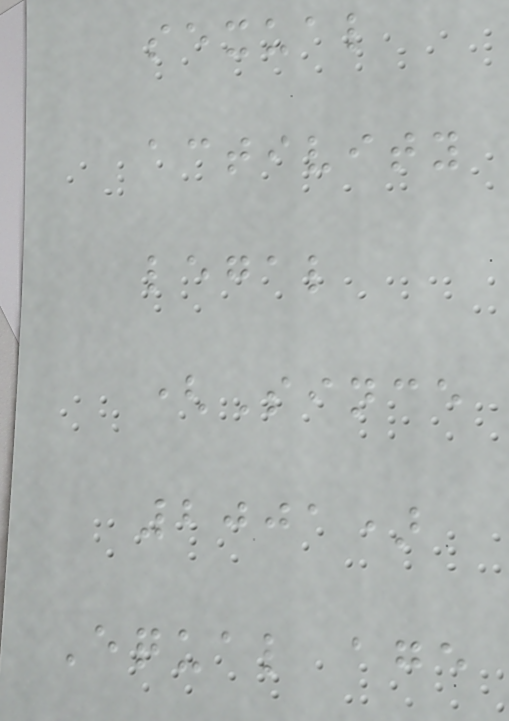sexual
activity
legal
(Since
2001)
Equal age
